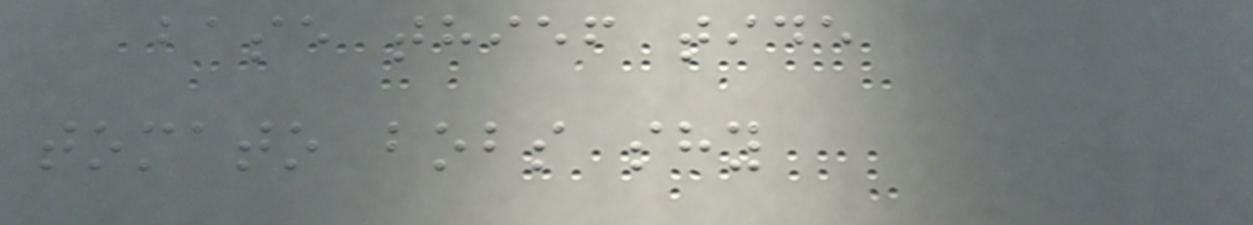base thief tide
tomato bobs shy
